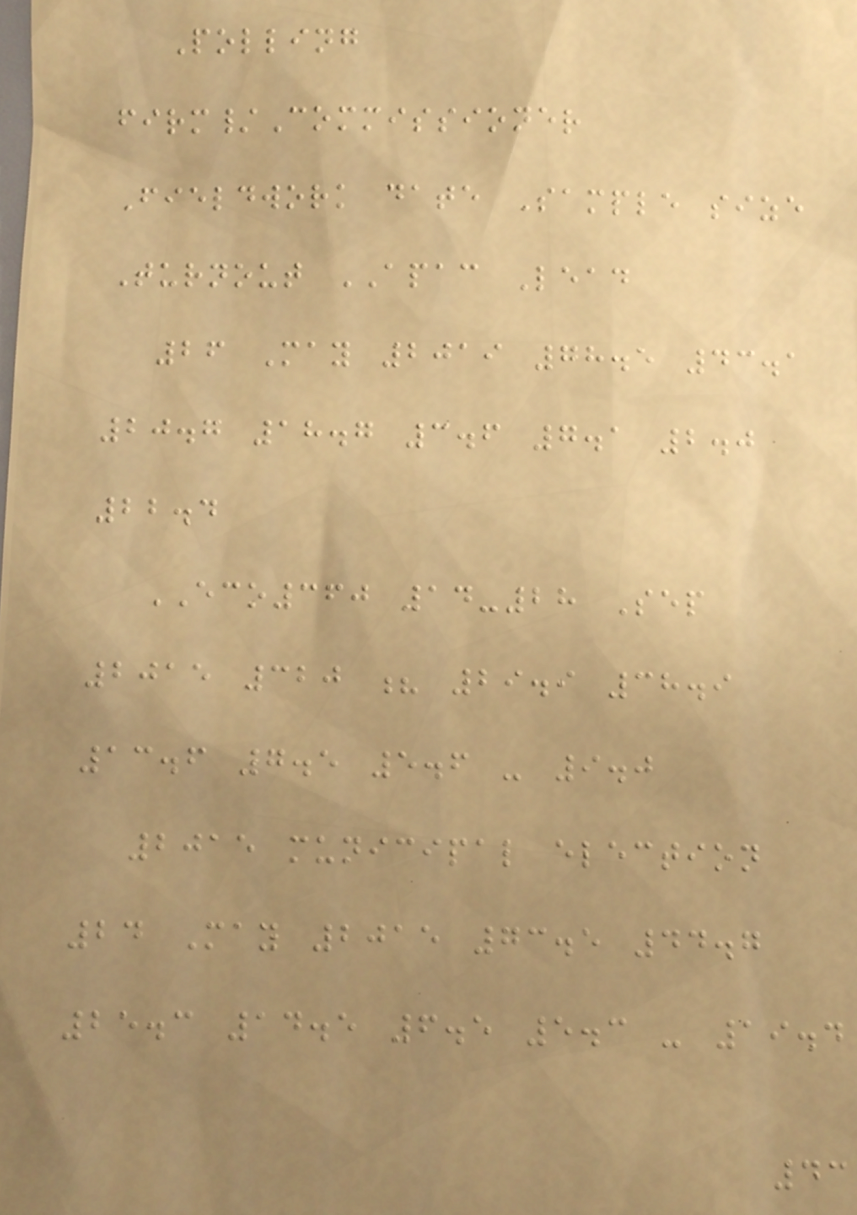Polling
firm/Commissioner
Fieldwork date Sample size
Turnout APAC Lead
26 May 2019 78.5 43.1
20.7 18.7 3.6 7.1 2.0
22.4
ECO360 14-28 Sep
2015 320 ? 29.9 38.9
13.6 7.5 5.6 - 9.0
2015 municipal election
24 May 2015 73.5 44.7
25.3 14.5 6.5 5.3 - 19.4
43
